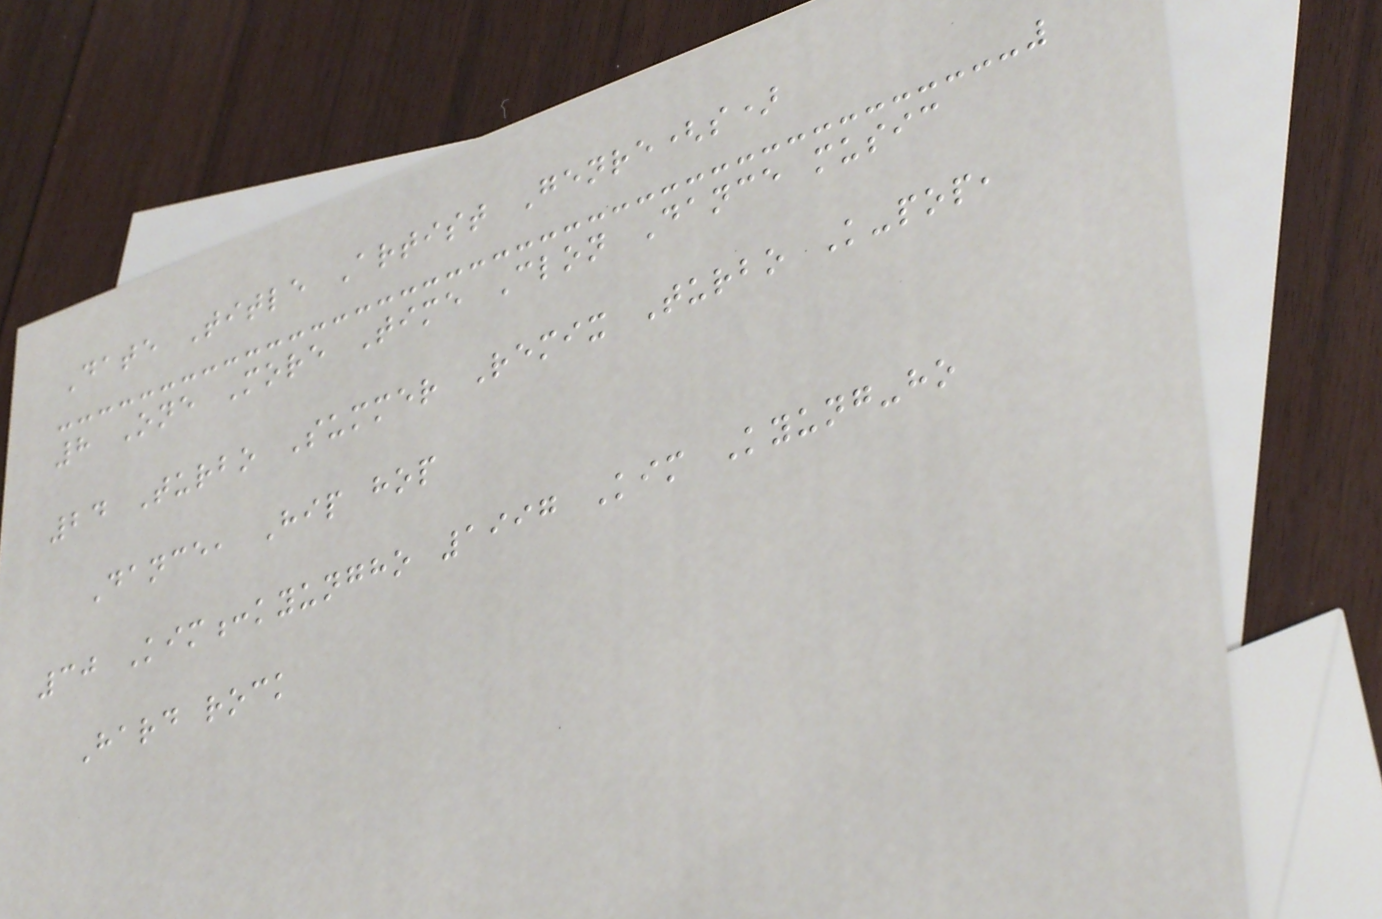Date Title Artist Genre(s)
8 One More Time Clon Dance music
24 Turbo Summer Remix Turbo K-pop,
Dance, Hip hop
30 Kim:kyungho 1997 Kim Kyung-ho
Hard rock
